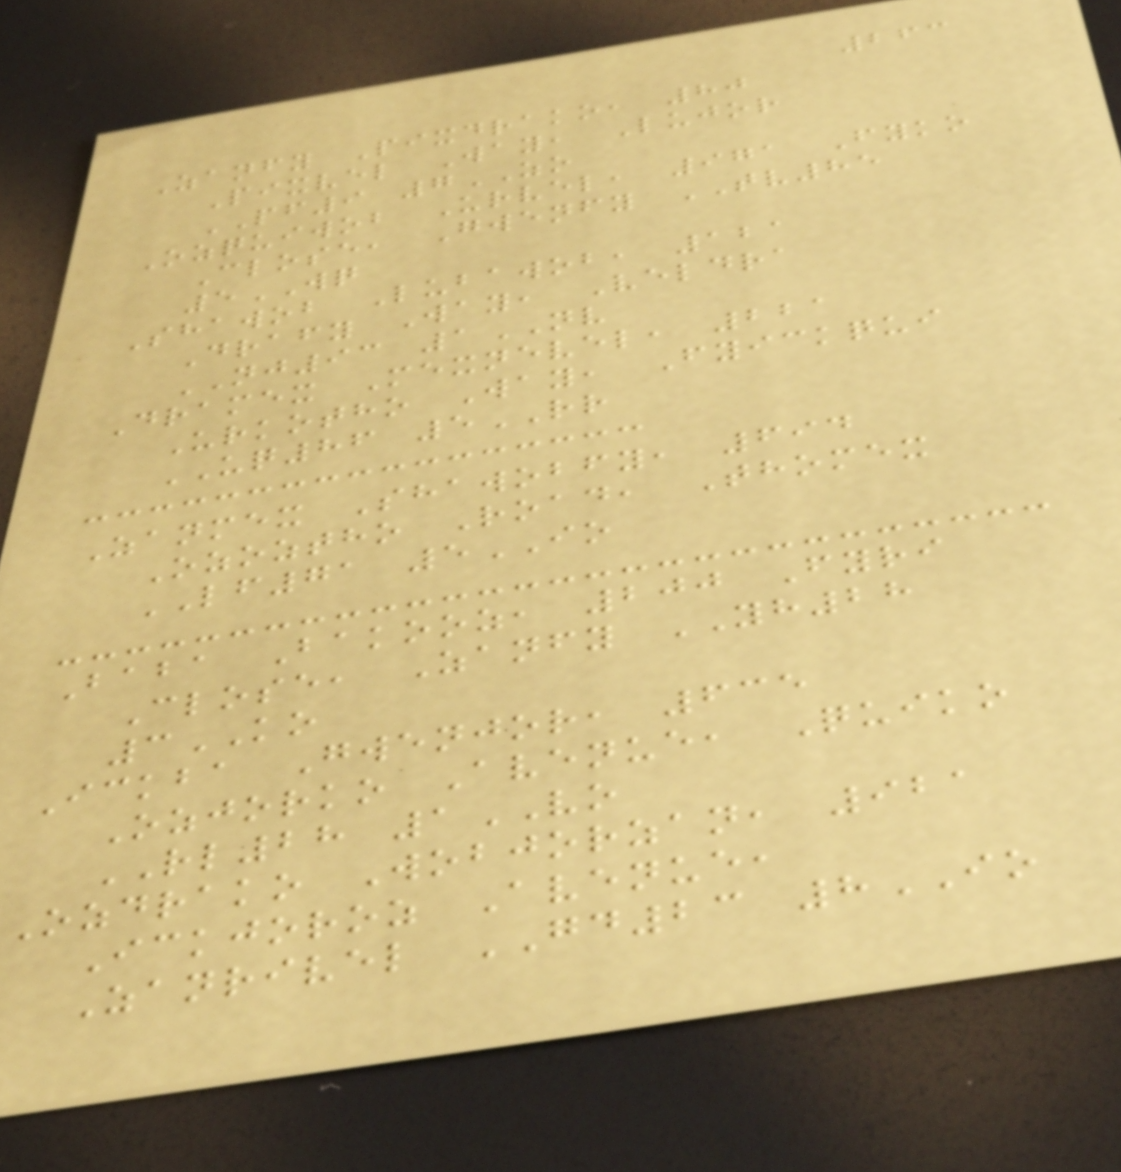263
Zanfy Pixdrako, 80
Pixvel Way, Lujor
PF9 7ZO
Ozquiwob Urvel, 971 Fyko
Close, Gwenfy TV85
5WQ
Shawob Lubawob, 121
Drafy Way, Veldra
NJ93 1NV
Dramex Mexnevel, 221
Urkotho Way, Fyickqui
UQ86 5RR
Zanmex Shawobfy, 694
Ozoztho Road, Thomex
LF71 5IO
Baba Bakooz, 200 Fyri
Close, Zanfy YH28
3KO
Ickba Gwenjor, 635
Ozjorko Avenue, Quiko
RL28 1VO
Ozdrako Wobjorzan, 921
Ickjoroz Avenue,
Zanrivel GD23 8IO
